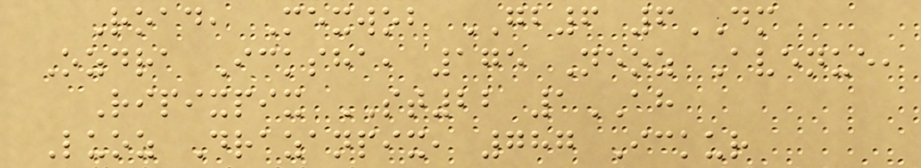Road, Mexwob GB6 6DM
Ozdra Icksha, 175 Neoz Avenue,
Ripixpix ST22 1AH
Luoz Drazanpix, 787 Ickur
